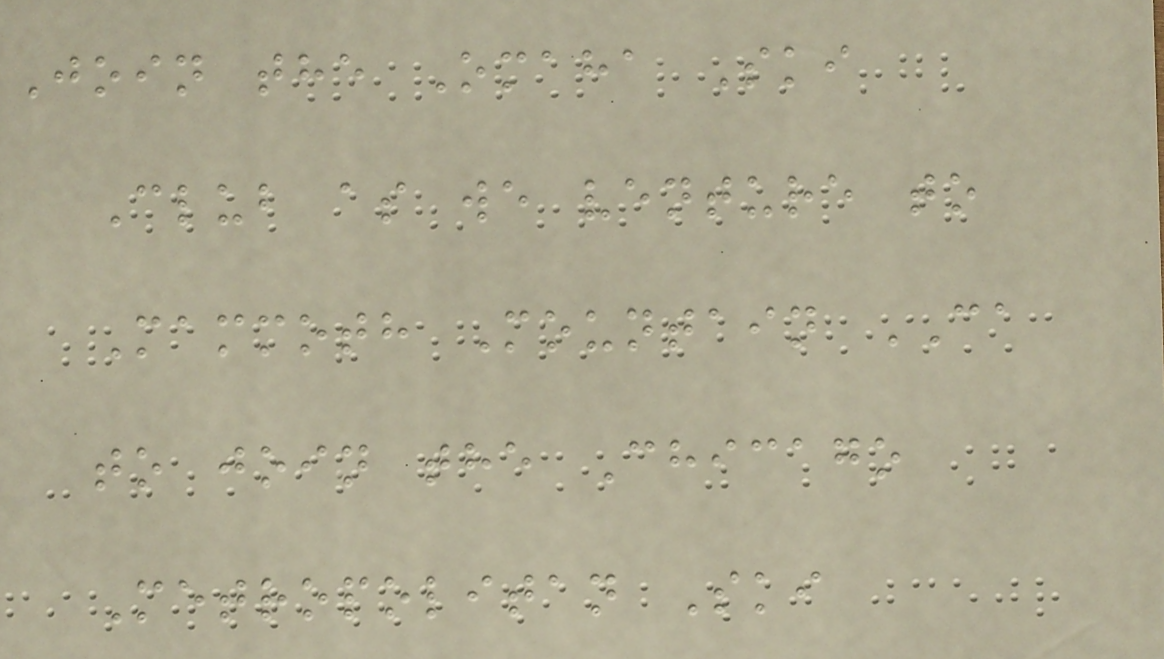Join the Omaha Ski
Club as we venture to
Mammoth Mountain CA
to join the Chicago
Metropolitan Ski
